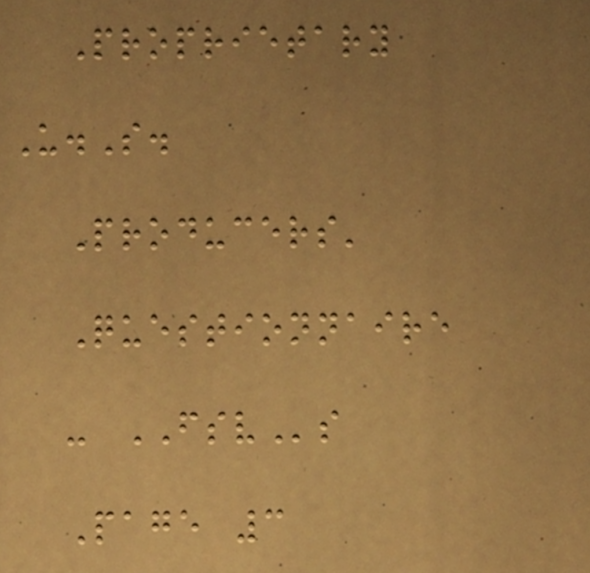Proprietary
U.S.
Producers'
Questionnaire
- FSVs
Page 3
